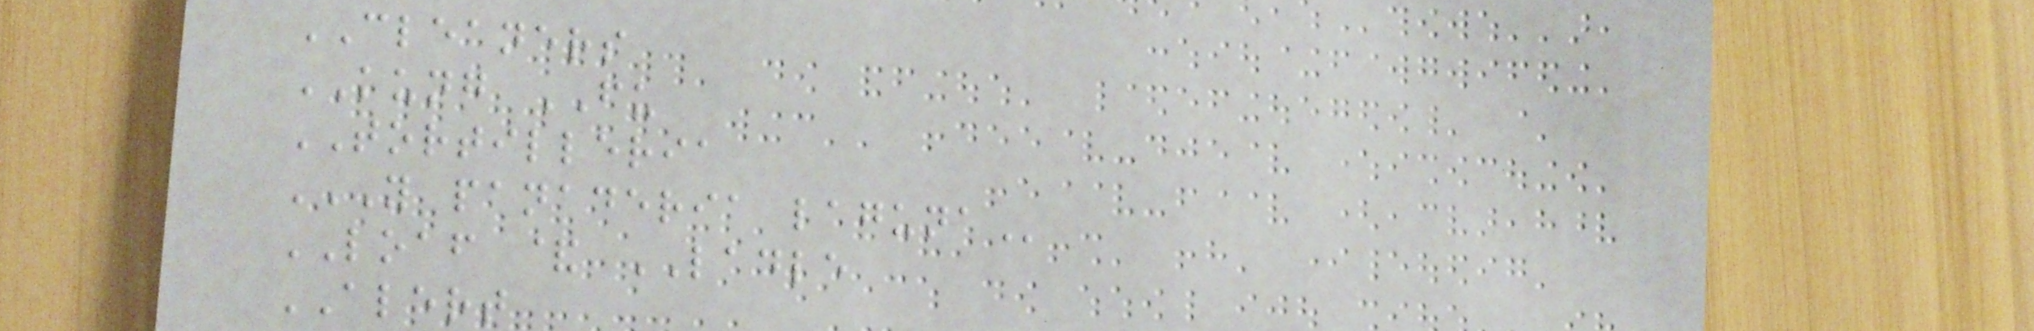CLEANERS
KUNG FU
TORTILLERIA
Y PANADERIA LAGUNA
LOAF & LADLE
ALERT
